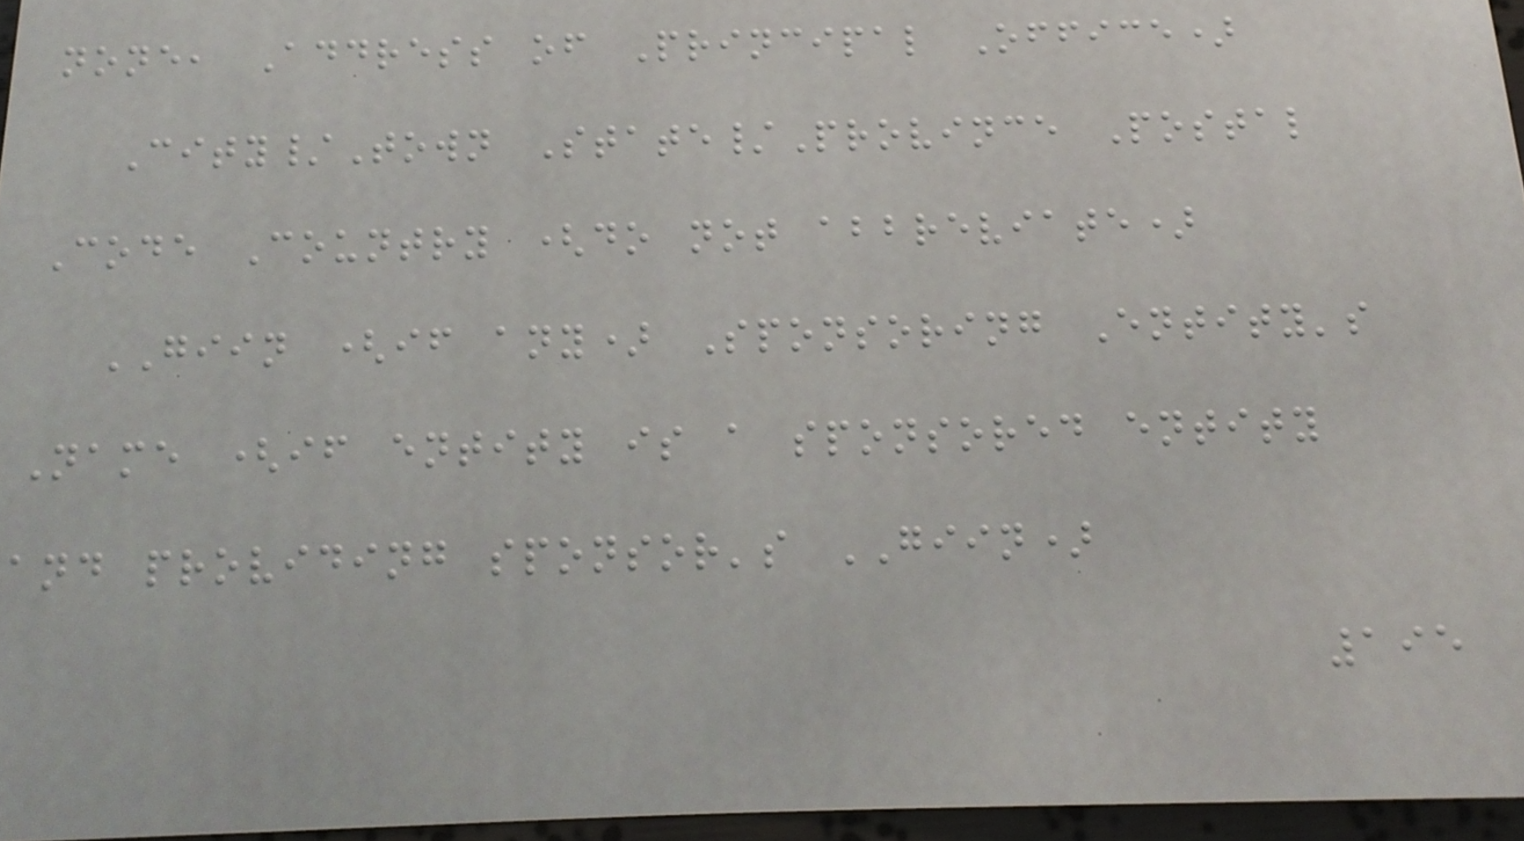none, Address of Principal Office)
City/Town State/Province Postal
Code Country (do not abbreviate)
GIIN (if any) Sponsoring Entity's
Name (if entity is a sponsored entity
and providing sponsor's GIIN)
195
